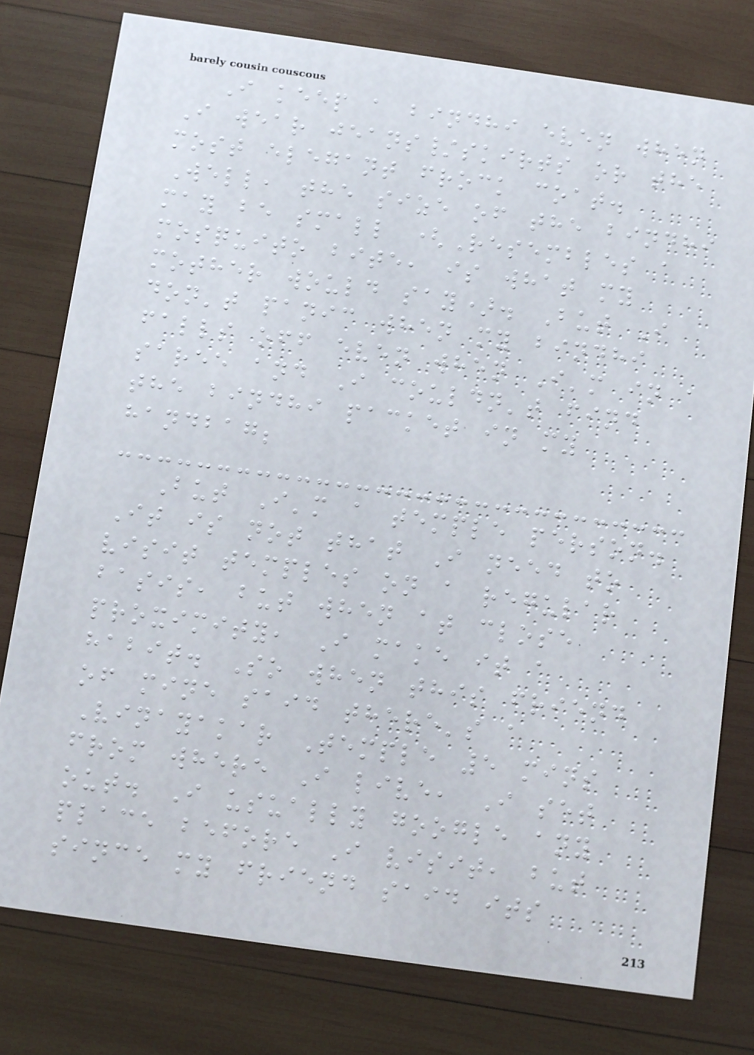I keep a bindhi even when
I wear jeans/skirts or the
most elegant frock coat.
Well, the size of the bindhi
may be small (Resembles a
mosquito bite, is what my
mother would say). But I
don't panic when my bindhi
falls off even when I'm in a
saree and I couldn't find
the bindhi packet in my
handbag;
But I'm a temple person.
It is not that I need to
visit temples on a regular
basis, but when at close
proximity, I make it a
habit. So when this friend
of mine said there's a
Vinayakar Temple 5 mins
from where I live, I set
out. I usually google any
place before I visit, but
since my friend said its
